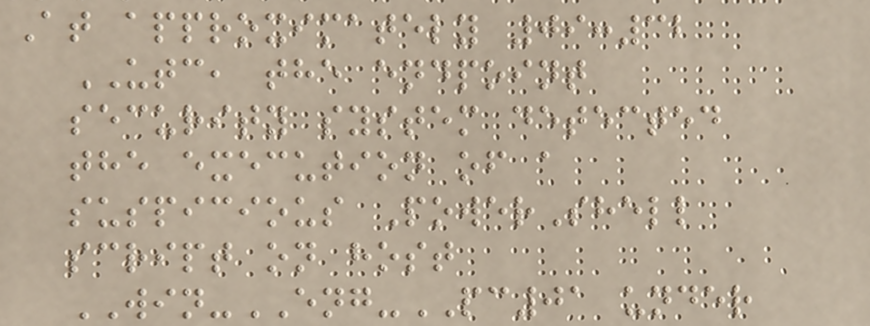At approximately 09:32
UTC, the endpoint
security system detected
the execution of a
suspicious PowerShell
script on host
WIN-ENG-PC01 under
